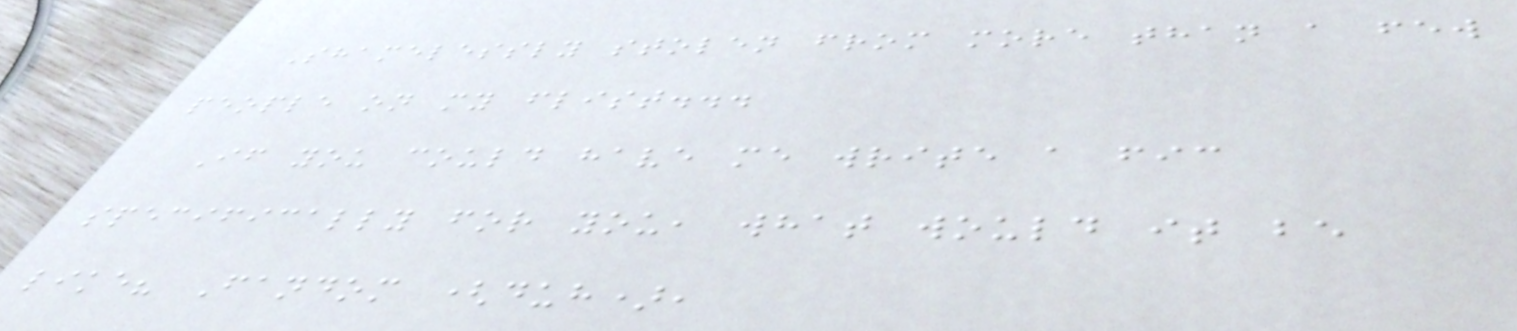Shamelessly stolen from more than a few
people on my flist...
If you could have me write a fic
specifically for you, what would it be
like? Fandom (duh),
